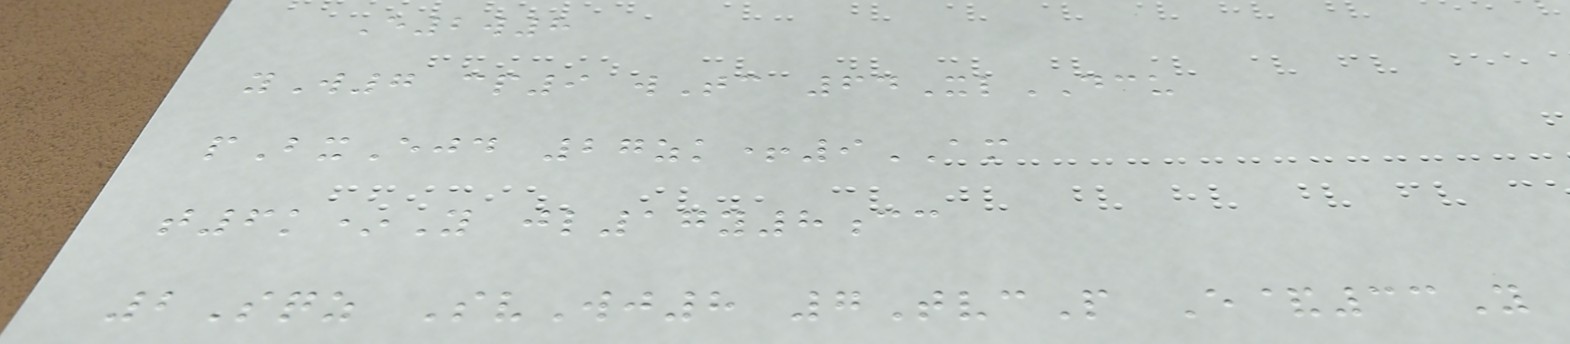E2w8
yW7 cp9 wTc 64XlDCU
pBxEjd 27zk+9AM
t6k*Y jl17y8cc
2Sqz SvWj8 7TvcP E&33Y
